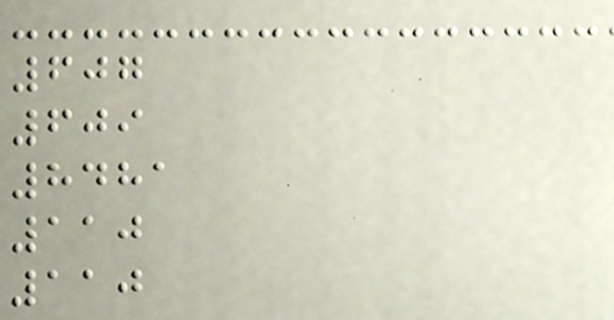607
609
8481
110
110
